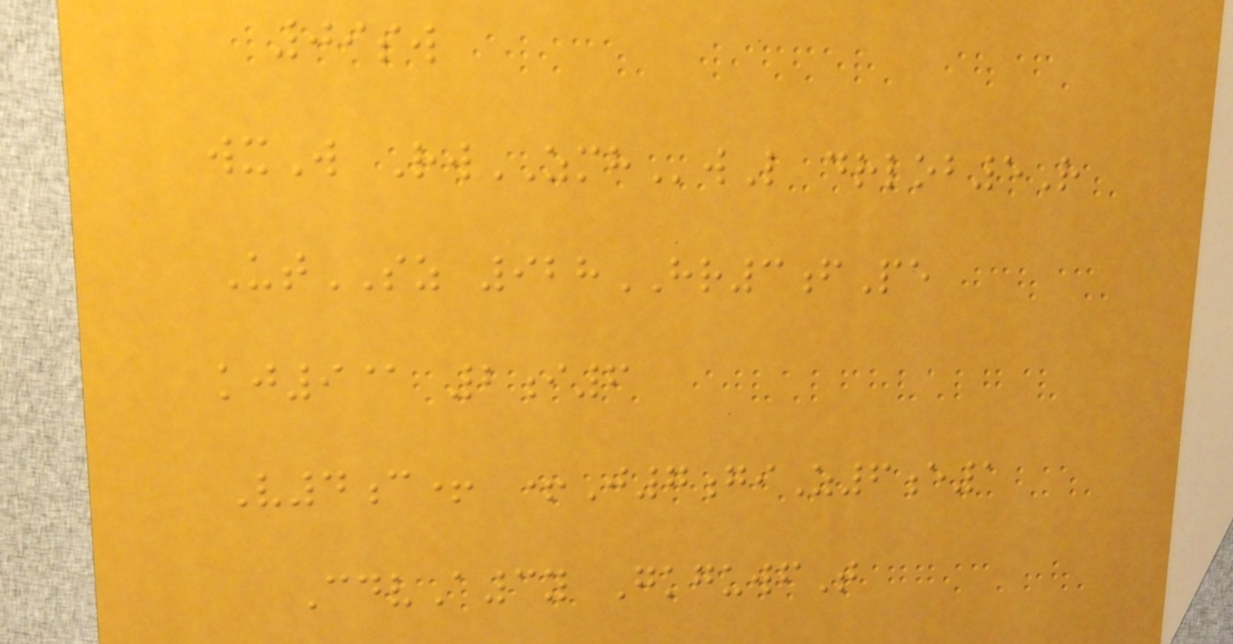09sw
wxW RwZMHwL drlob5R
UtSZ 928HR3fPe
kj9@ 2i6
V4c+ +J7giZ6e1
CdvA3y GkguwfT
